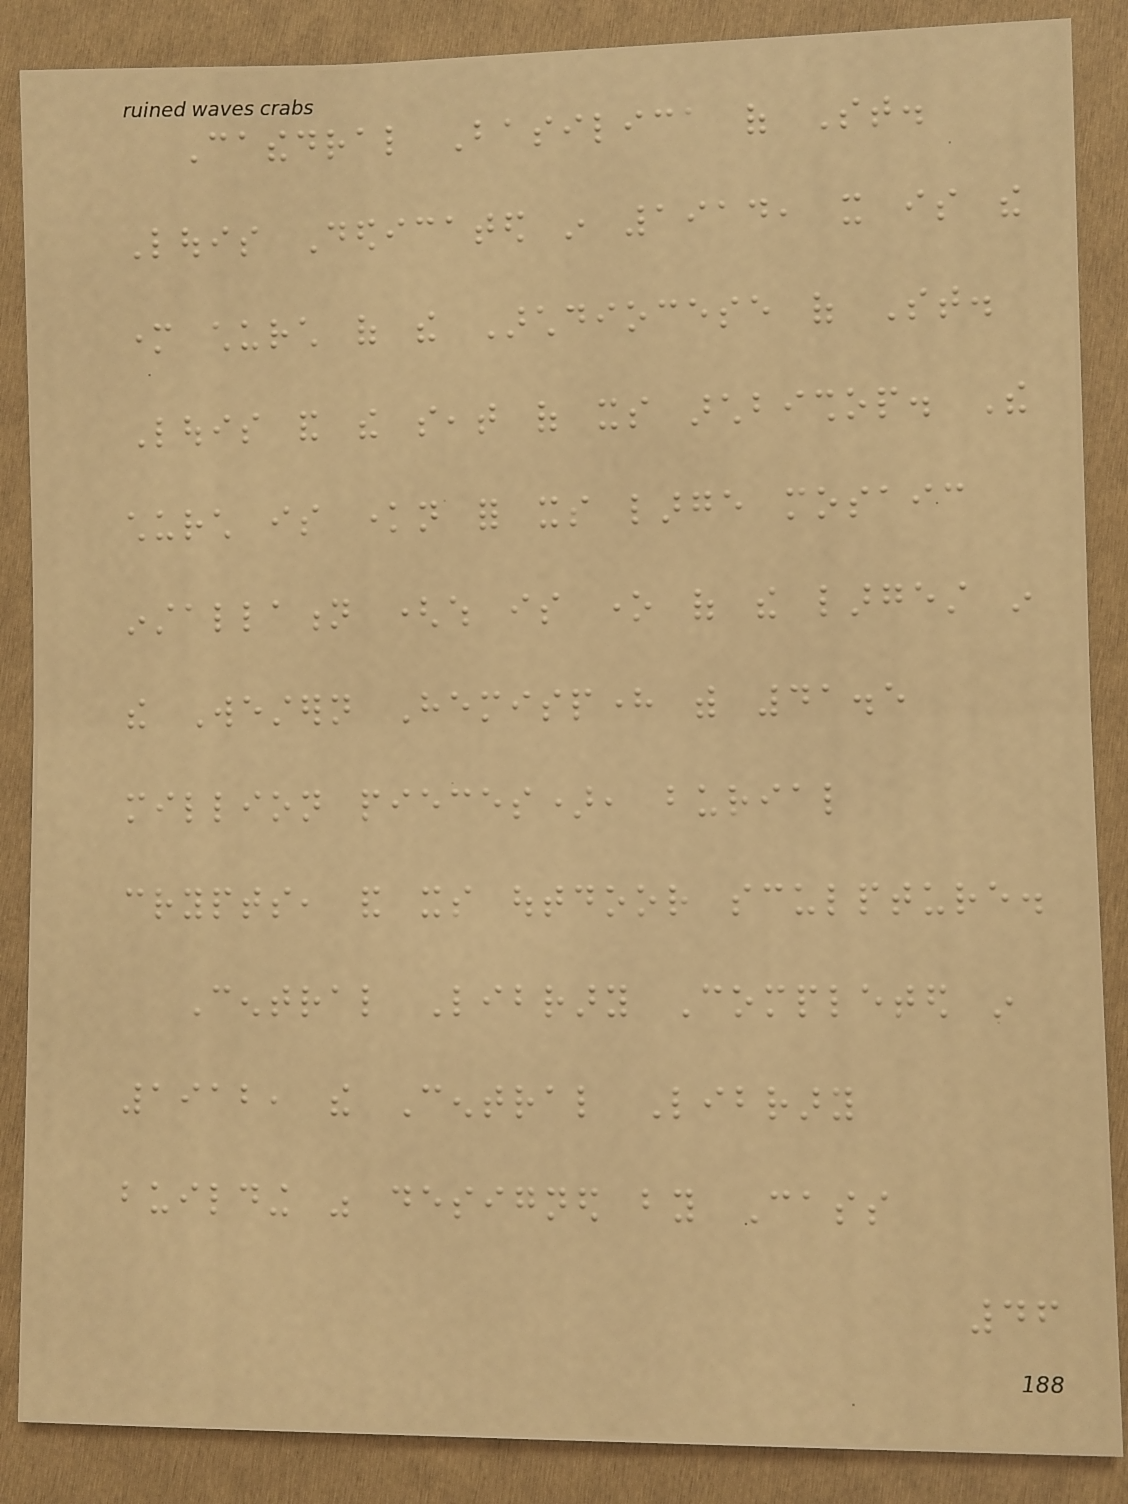Cathedral Basilica of St.
Louis Dedicated in 1914, it is the
mother church of the Archdiocese of St.
Louis and the seat of its archbishop. The
church is known for its large mosaic
installation (which is one of the largest in
the Western Hemisphere with 41.5
million pieces), burial
crypts, and its outdoor sculpture.
Central Library Completed in
1912, the Central Library
building was designed by Cass
46
